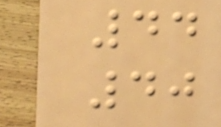44
40
